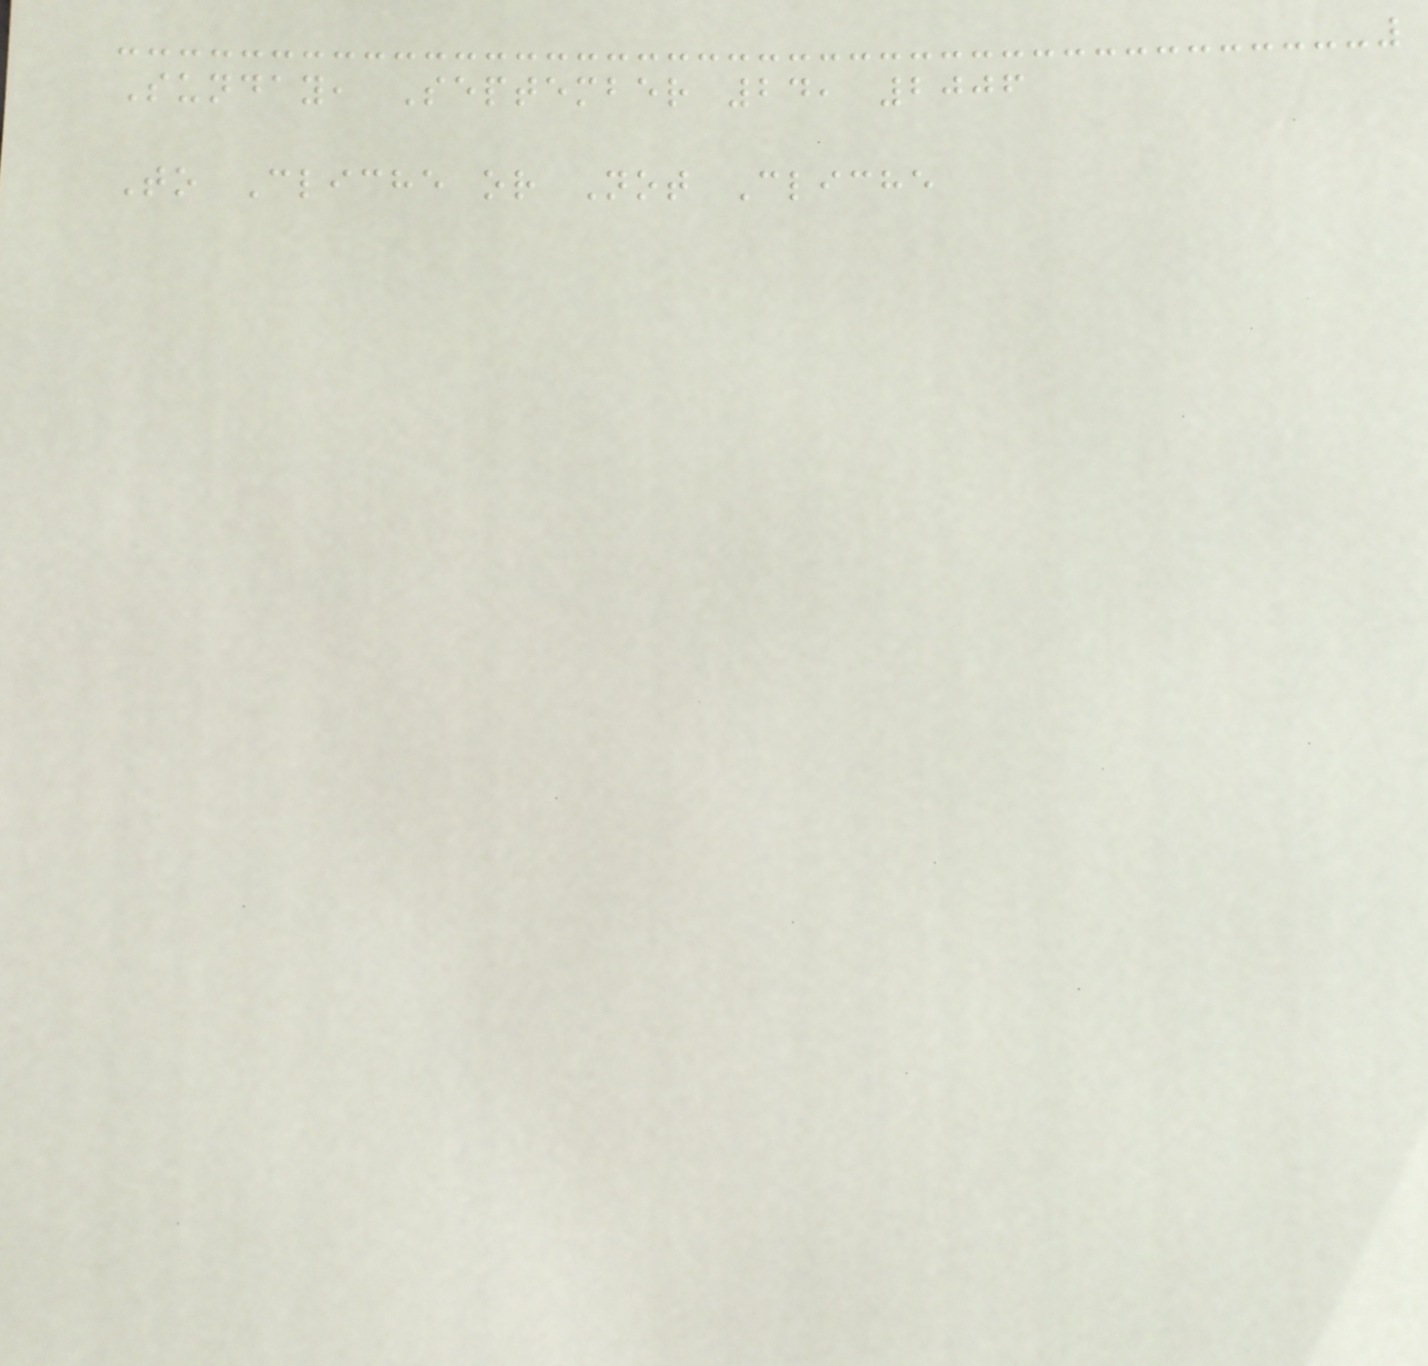Sunday, September 24, 2006
To Cliche or Not Cliche
